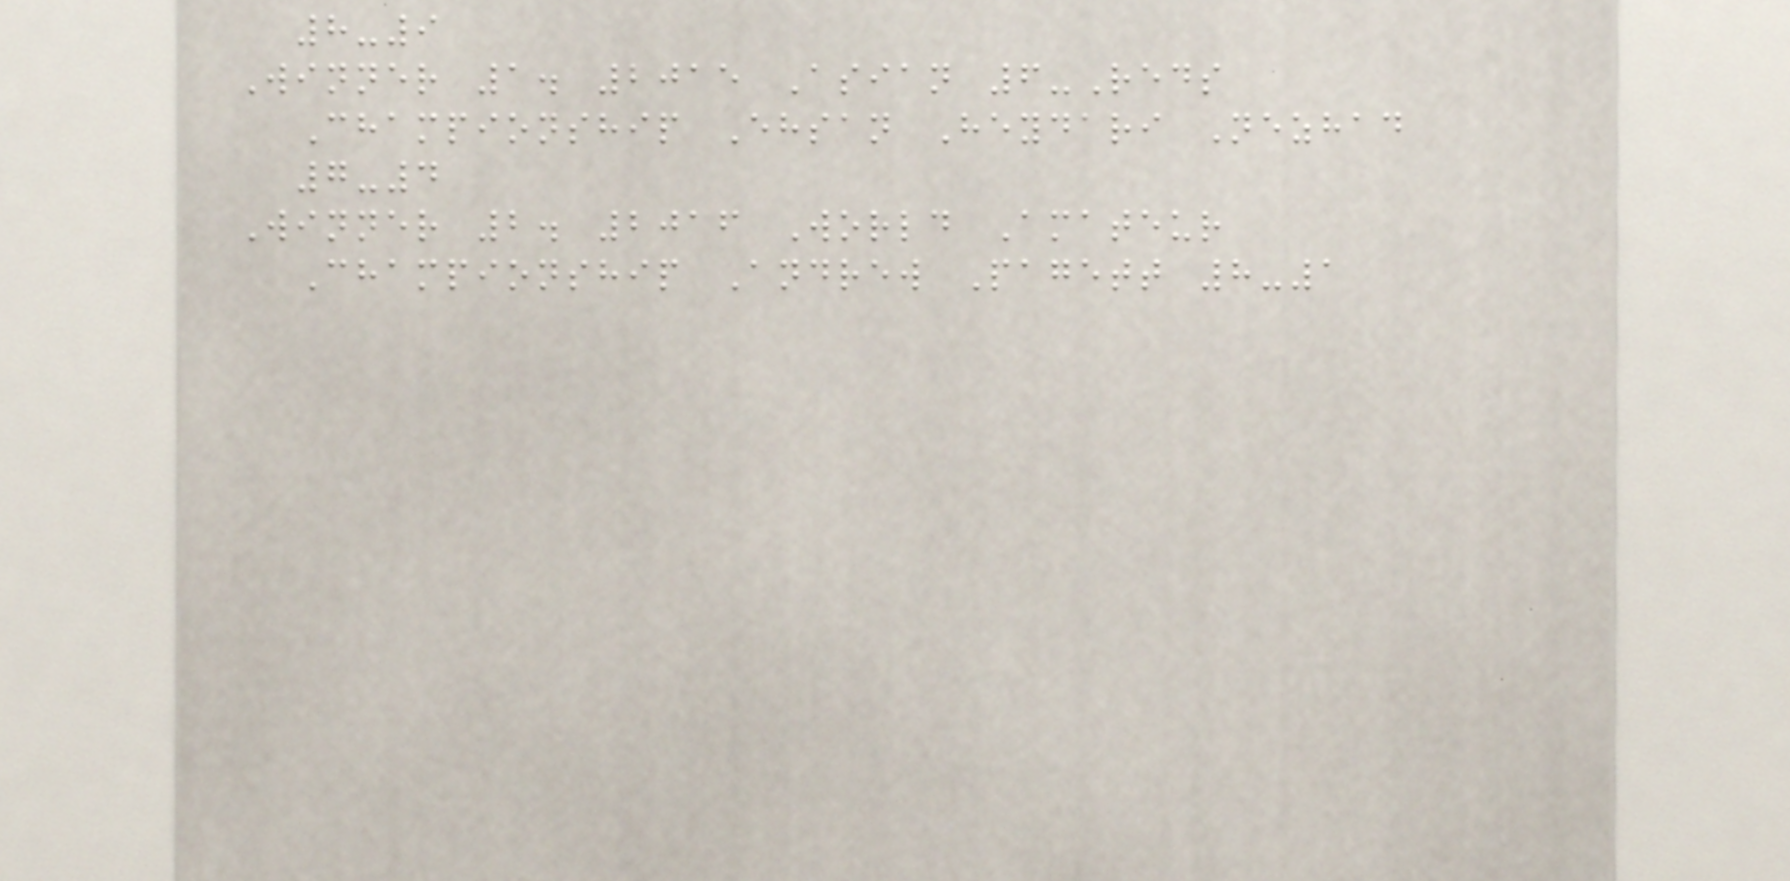8-9
Winner 1. 2015 Asian 6-Reds
Championship Ehsan Heydari Nezhad
7-4
Winner 2. 2016 World Amateur
Championship Andrew Pagett 8-1
